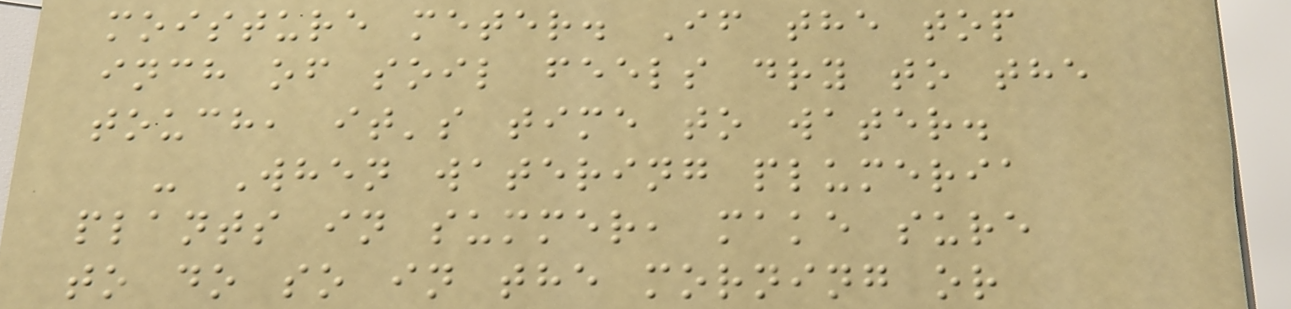moisture meter. If the top
inch of soil feels dry to the
touch, it's time to water.
- When watering plumeria
plants in summer, make sure
to do so in the morning or
